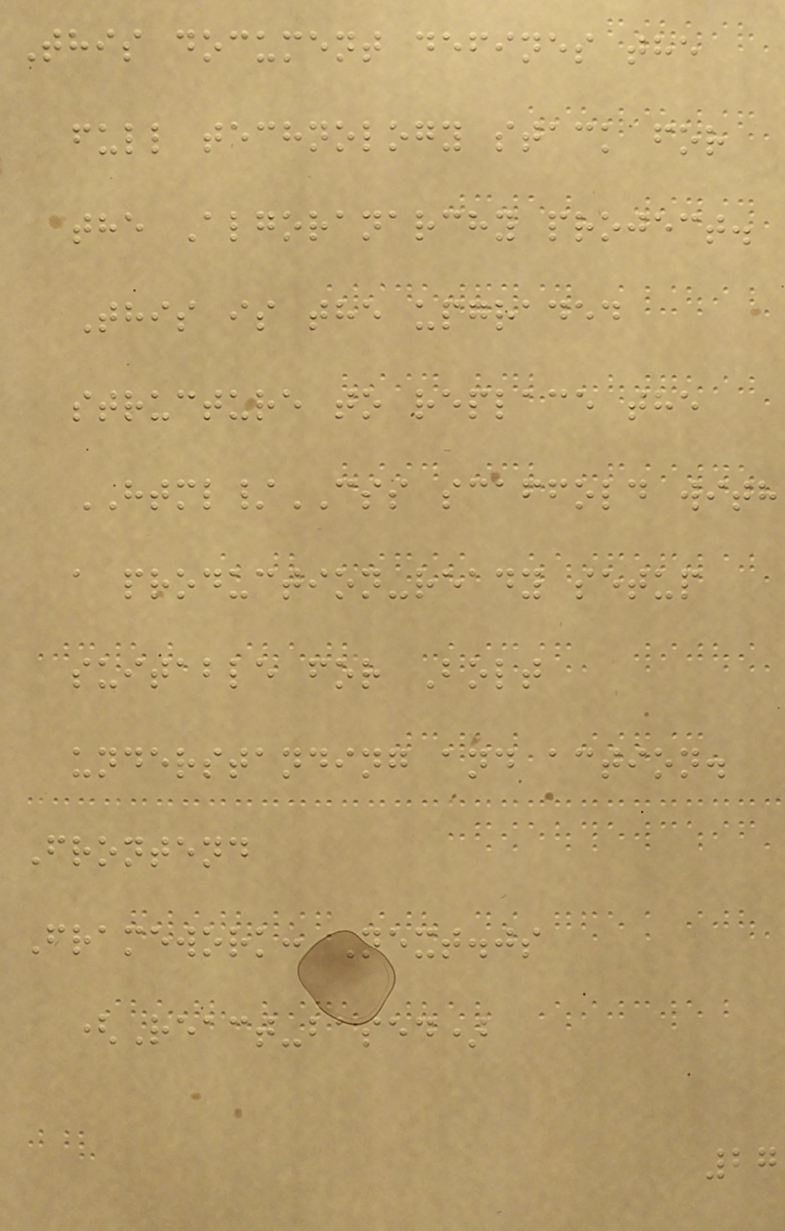This document defines the
full technology stack for
the Algoranarchy project.
This is the upgraded
structure to replace the
HTML/CSS scaffold with
a production-ready setup
suitable for Bolt
understanding and action.
Frontend
Framework: Next.js
(React-based)
27
